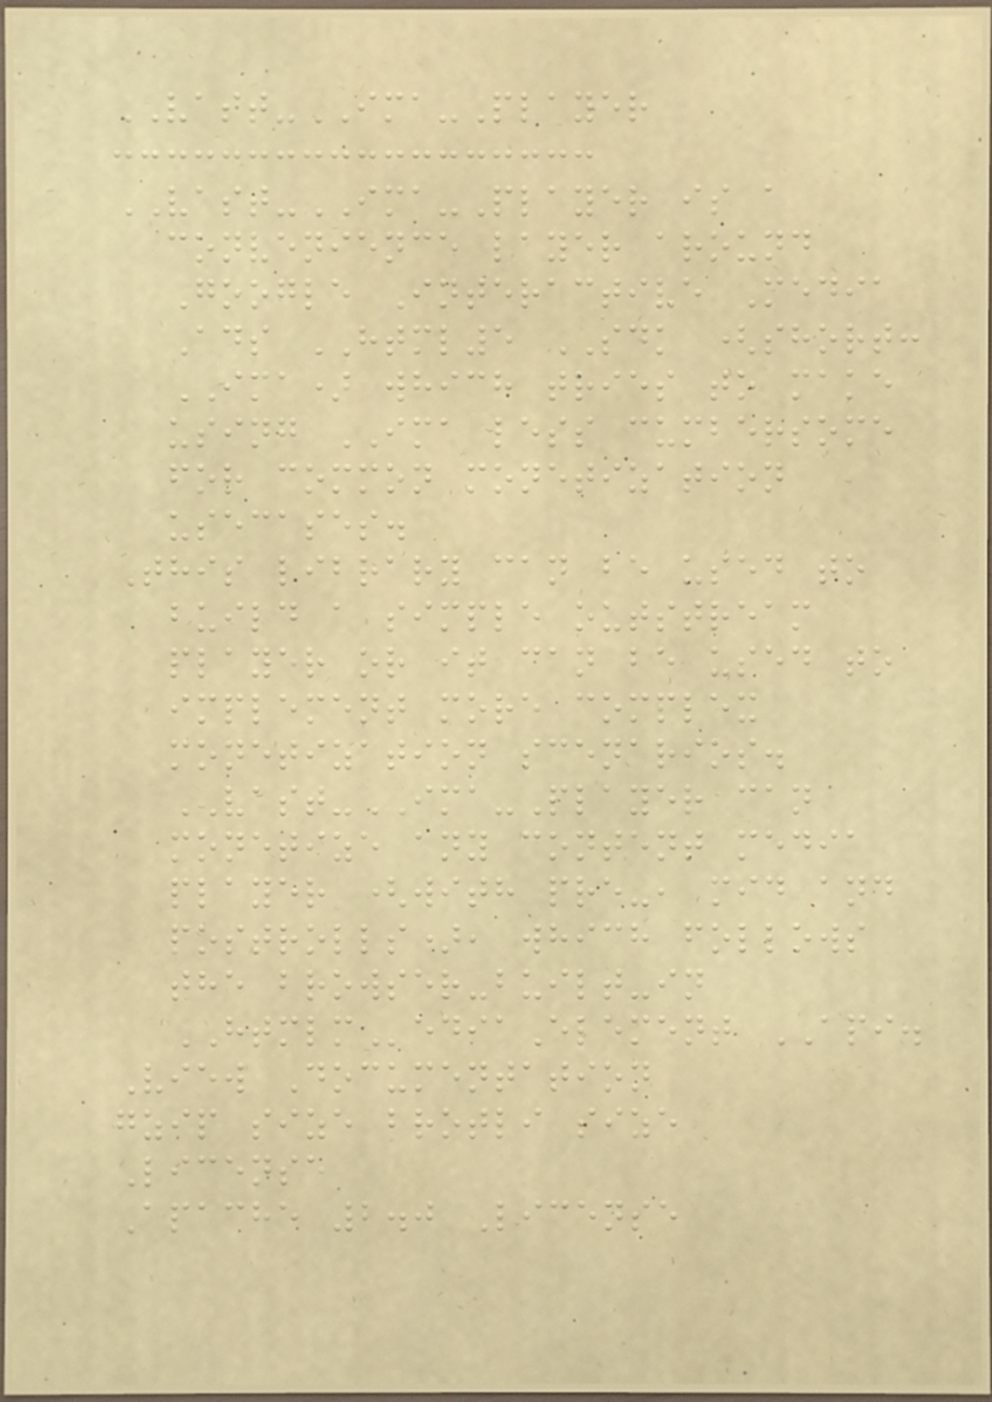VAST-IMA-Player
VAST-IMA-Player is a
convenience layer around
Google Interactive Media
Ads HTML5 SDK (short:
IMA) which tries to make
using IMA less cumbersome
for common monetization
usecases.
This library can be used to
build a simple outstream
player or it can be used to
implement more complex
monetization scenarios.
VAST-IMA-Player can
monetize any content media
player (with pre-, mid and
postrolls), which follows
the browser-built-in
HTMLMediaElement API.
View Documentation
gzip size brotli size
License
Apache 2.0 License
